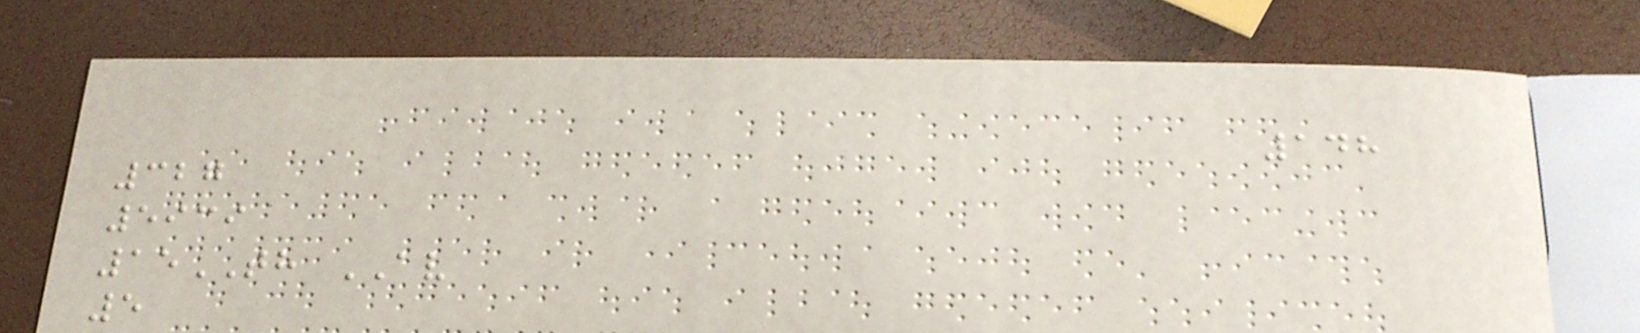148
327
5939
15TH AV
5
